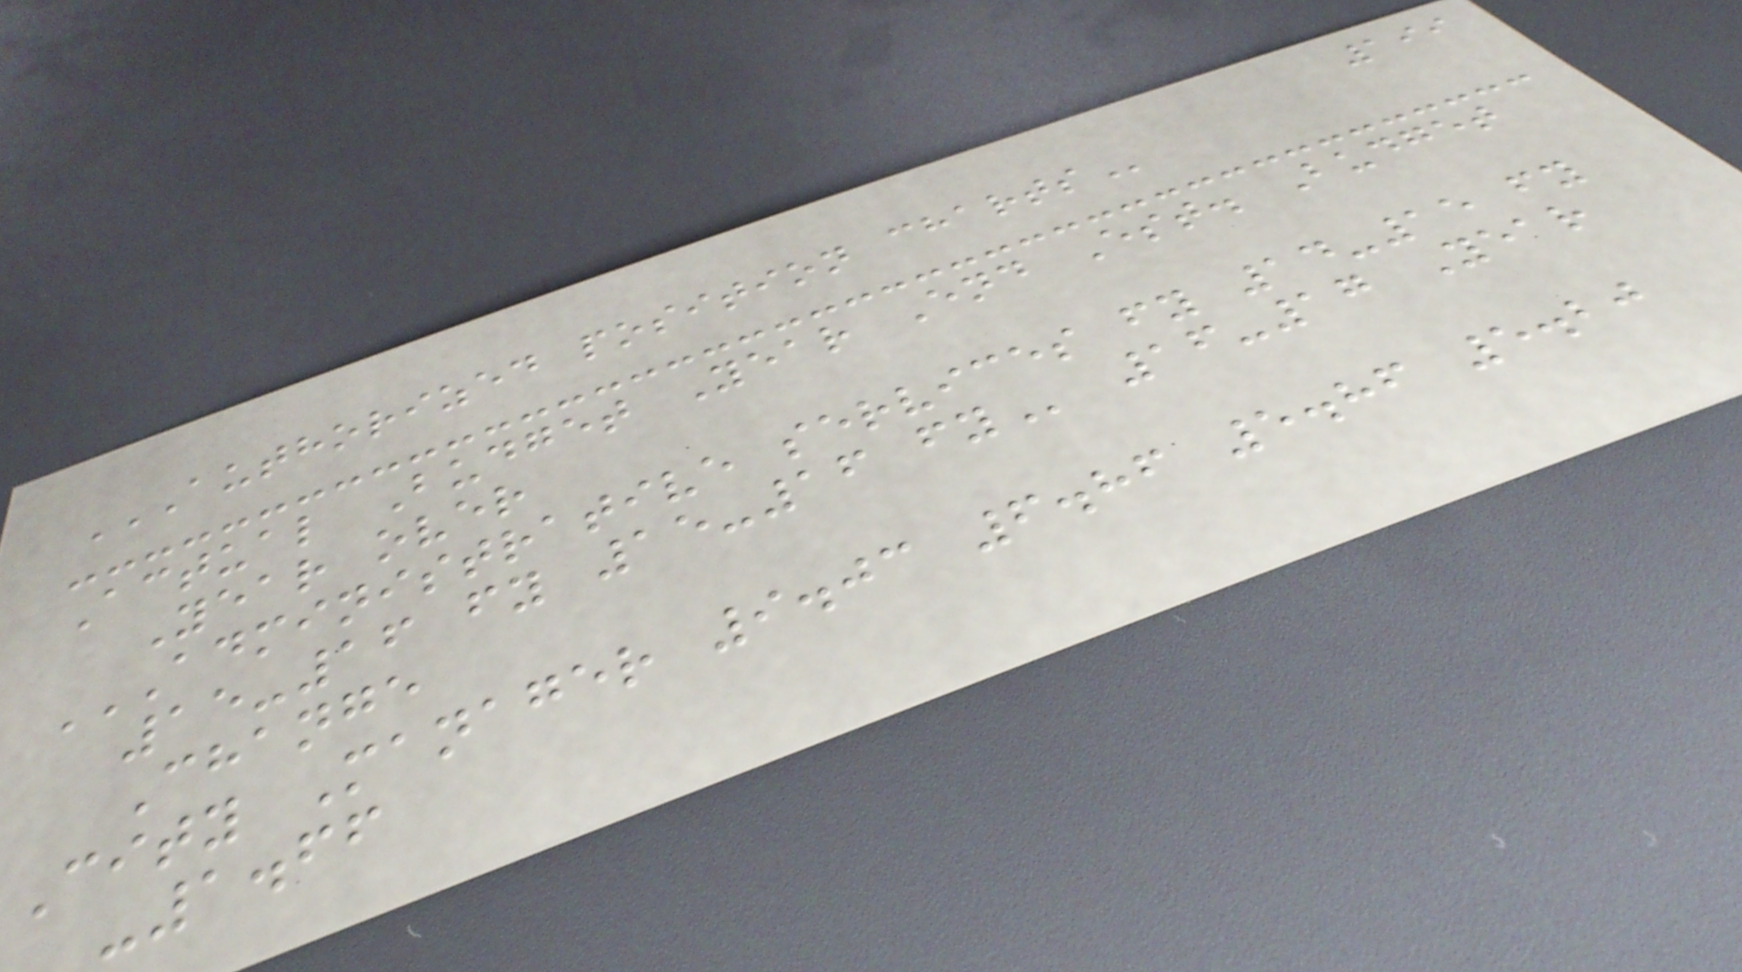199
AUTHORIZED POSITION CHARTS
Actual Budget Year End Est. Budget
Year over
ADMINISTRATIVE SERVICES FY 14-15 FY
15-16 FY 15-16 FY 16-17 Year
Change
City Manager 9.03 6.86 5.86 5.20
-1.66
